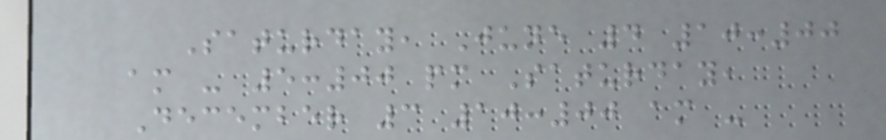Saturday, June 4 10:00
am - 5:00 pm Saturday,
December 3 10:00 am -
